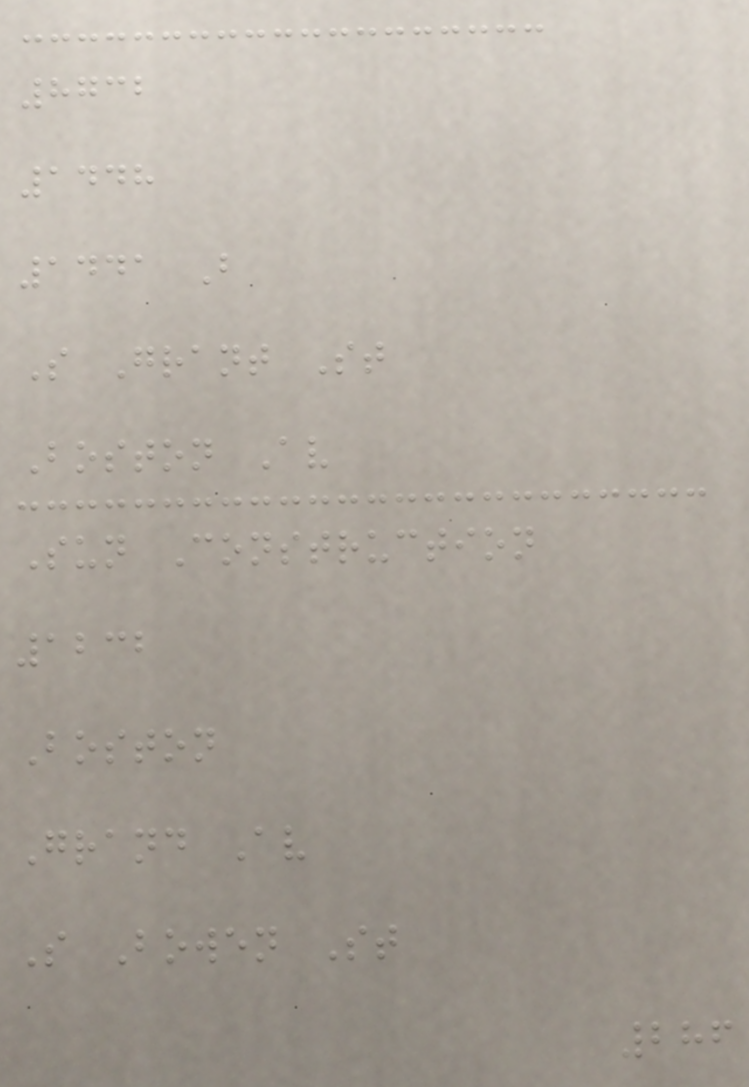8732
1448
1441 B
S Grant St
Boston Av
Sun Construction
1232
Boston
Grand Av
S Bowen St
286
